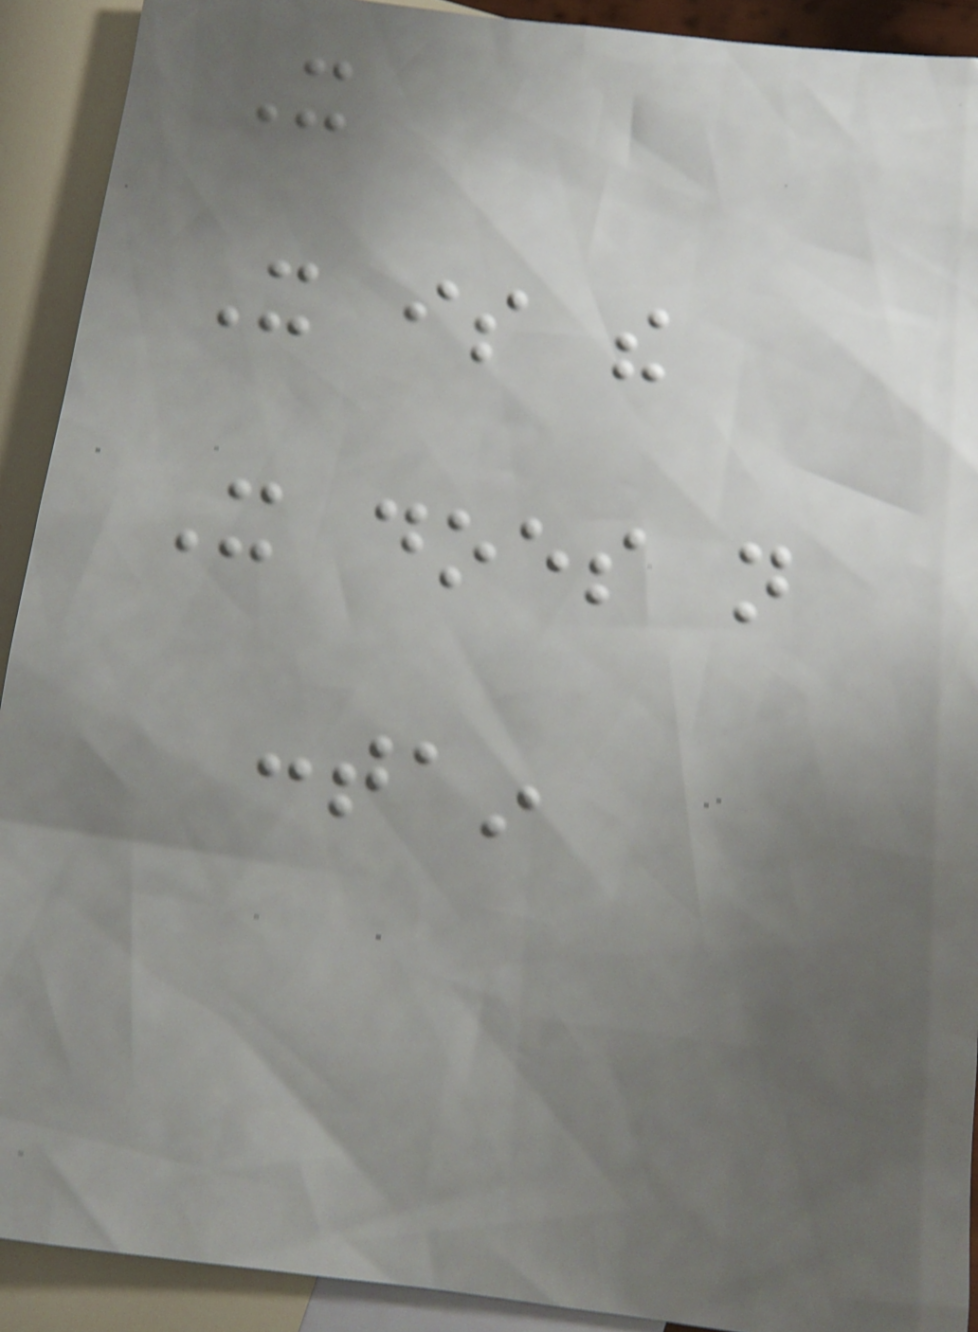It
It is the
It does not
contain
